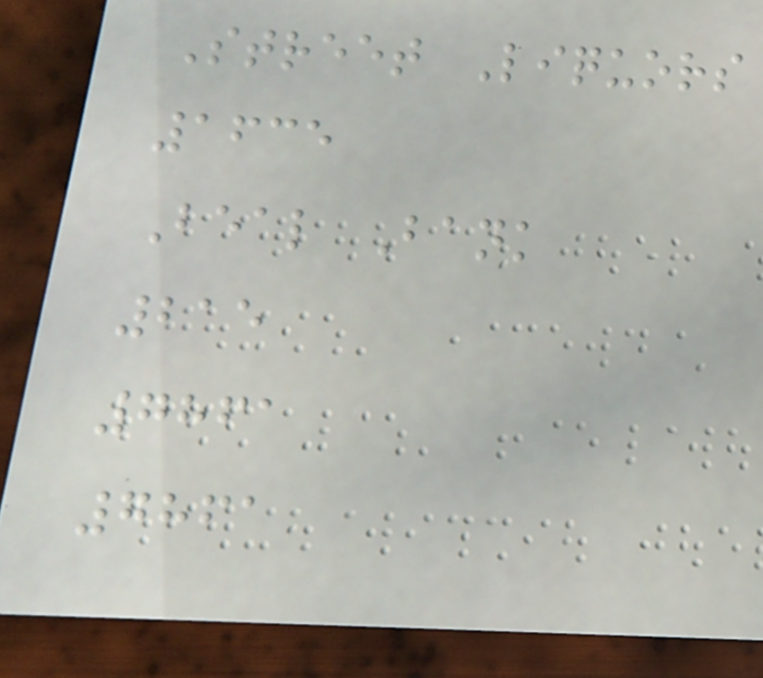Street Liquors
1635
Beal Bank
215
7861
7861
